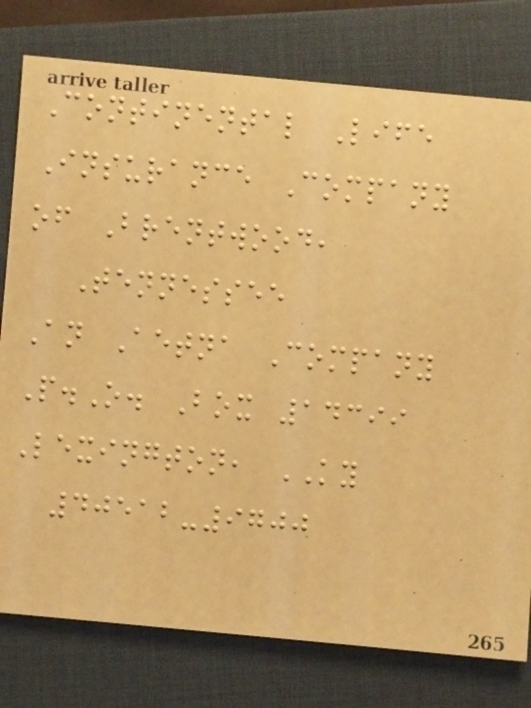Continental Life
Insurance Company
of Brentwood,
Tennessee
An Aetna Company
P.O. Box 14399
Lexington, KY
40512-9700
